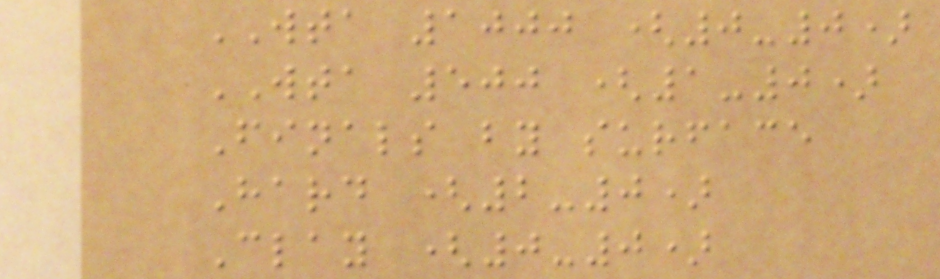WTA 1000 (0-0)
WTA 500 (1-0)
Finals by surface
Hard (2-0)
Clay (0-0)
